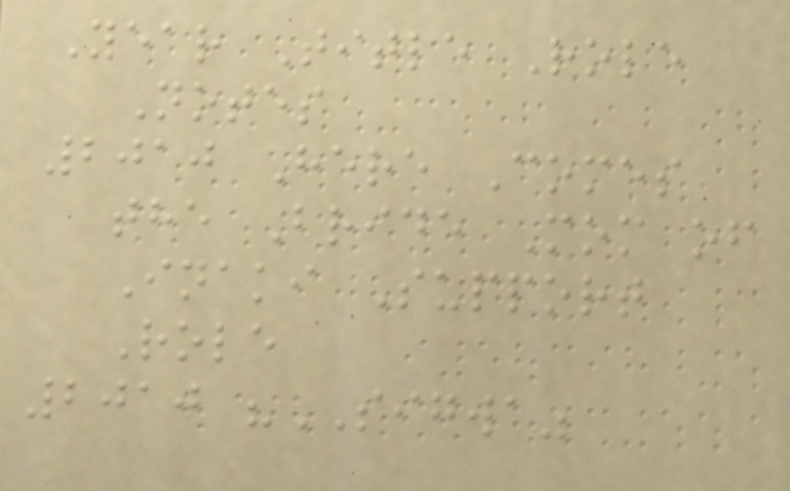Year Title Role
Notes
2010 Here Comes
the Bride Mom of
Inaki Support
Role
2010 "SIGWA"
